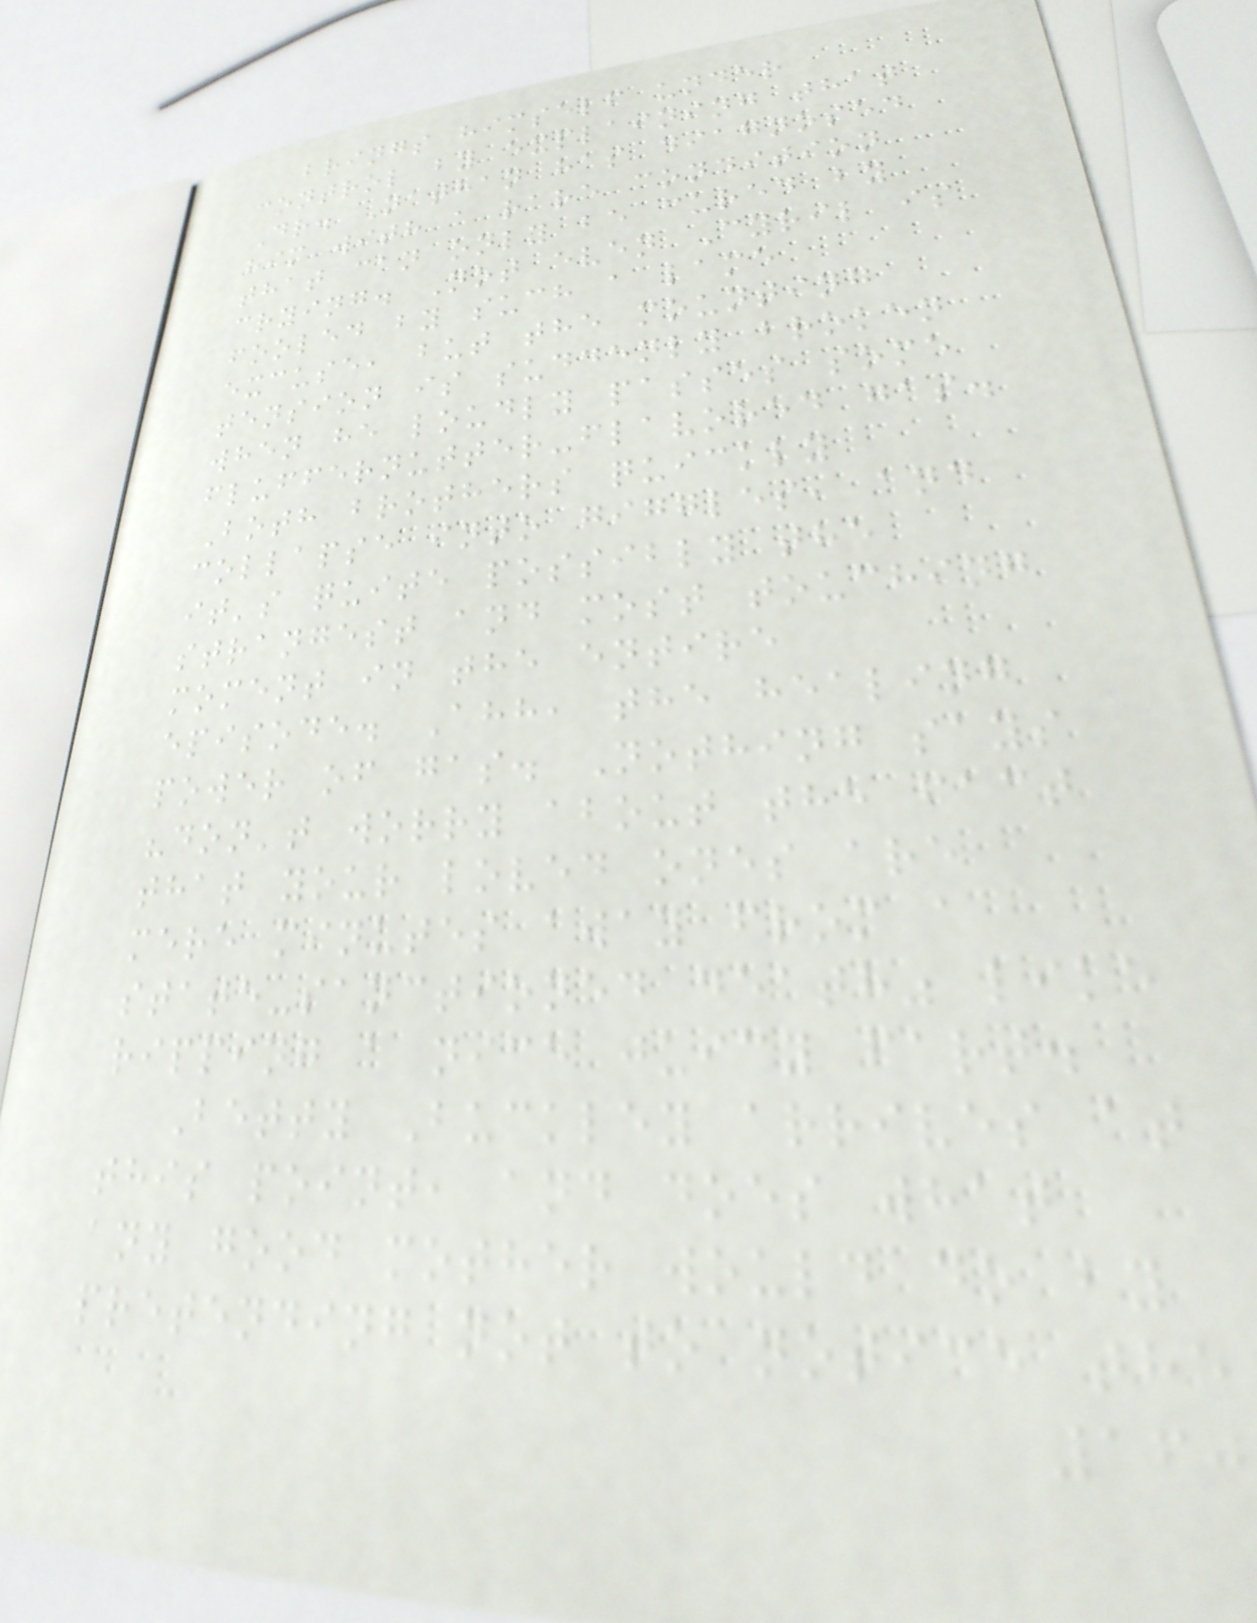brings himself under
control by explaining that
Dr. Nathan has diagnosed
him with a rare condition
that can only be cured by
crying. Not even Cyril is
fooled by such a lame
excuse, but the mounting
tension is suddenly broken
when he loudly passes some
fluffernutter-flavored gas.
Both brothers quickly
collapse into giggles, and
it's quite possibly the
strangest and most touching
moment in the entire
episode. Ahh, the healing
power of gas. Nothing says
"don't worry about the fact
that your loved ones are
mere minutes away from a
state-sanctioned death" like
ripping a nice juicy fart.
Betty Buckley arrives at
this point, and does what
any good mother would do by
pretending not to notice the
160
